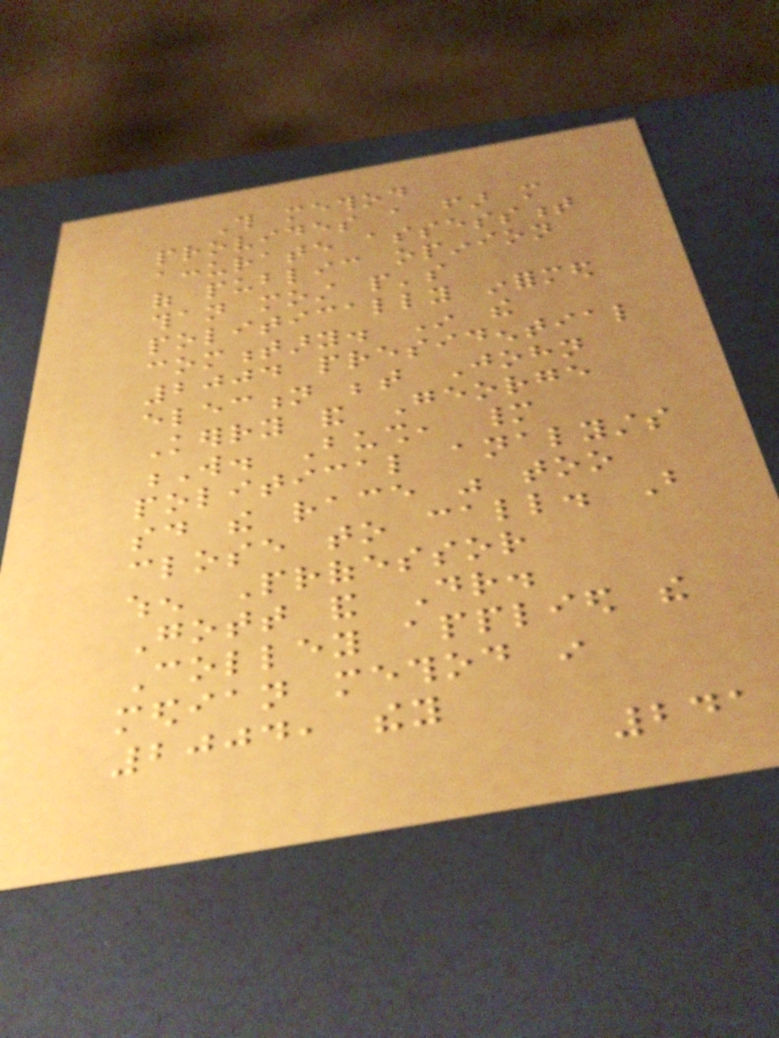This method
provides a far more
accurate assessment
of public opinion
than most people's
politically informed
commentary. In the
2004 presidential
election between John
Kerry and George
W. Bush, many
political analysts
said the race was too
close to call. But
when Professor
Gott and Dr.
Colley applied the
median method in
2004, they
241
